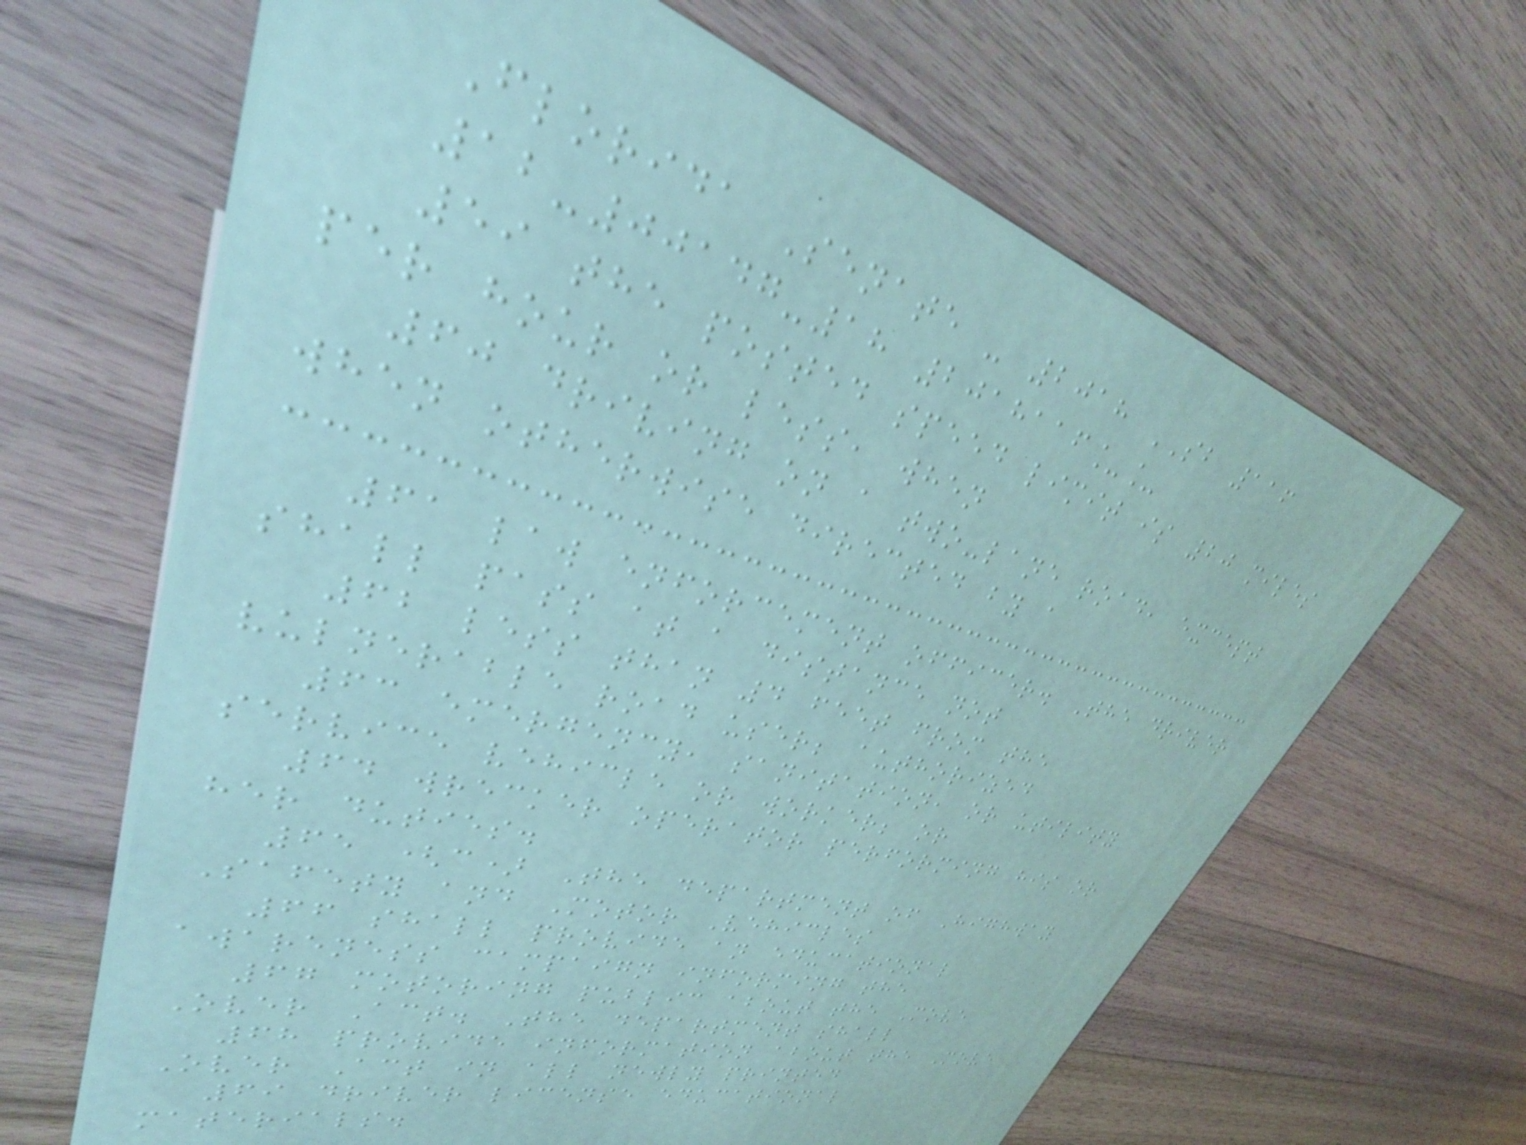Florida Senate - 2018 SB 116
12-00147-18 2018116__
59 the posted speed limit is 20 miles
per hour or less, when
60 driving on a two-lane road, except
when otherwise directed by a
61 law enforcement officer. The driver
shall pass at a distance not
62 less than 4 feet from the
vulnerable road user; authorized
63 emergency, sanitation, or utility
service vehicle or worker; or
64 wrecker operator performing his or
her duties.
65 (c) The department of Highway
Safety and Motor Vehicles
66 shall provide an educational
awareness campaign informing the
67 motoring public about the Move
Over Act. The department shall
68 provide information about the Move
Over Act in all newly printed
69 driver license educational
materials.
